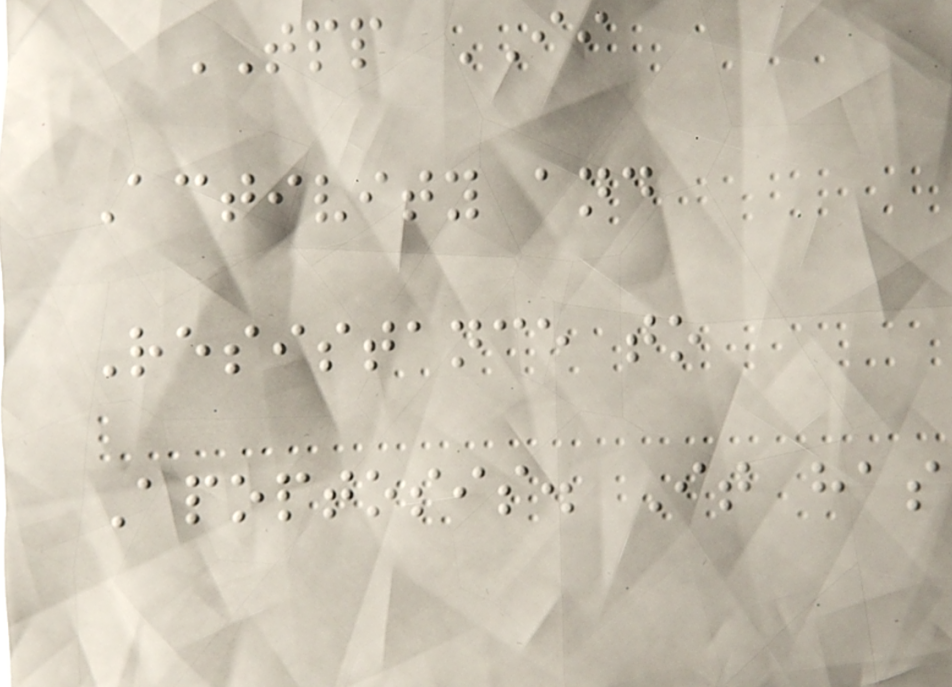TPP II
Activity and
Resistance to
Apoptosis. It has
